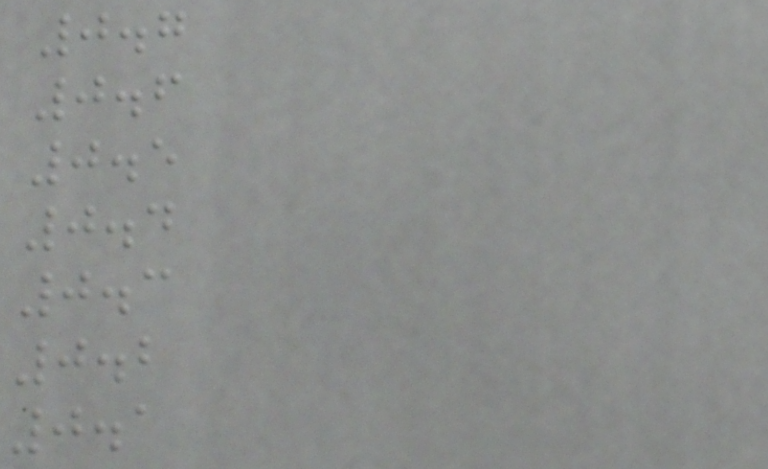0.7
0.6
0.5
0.4
0.3
0.2
0.1
